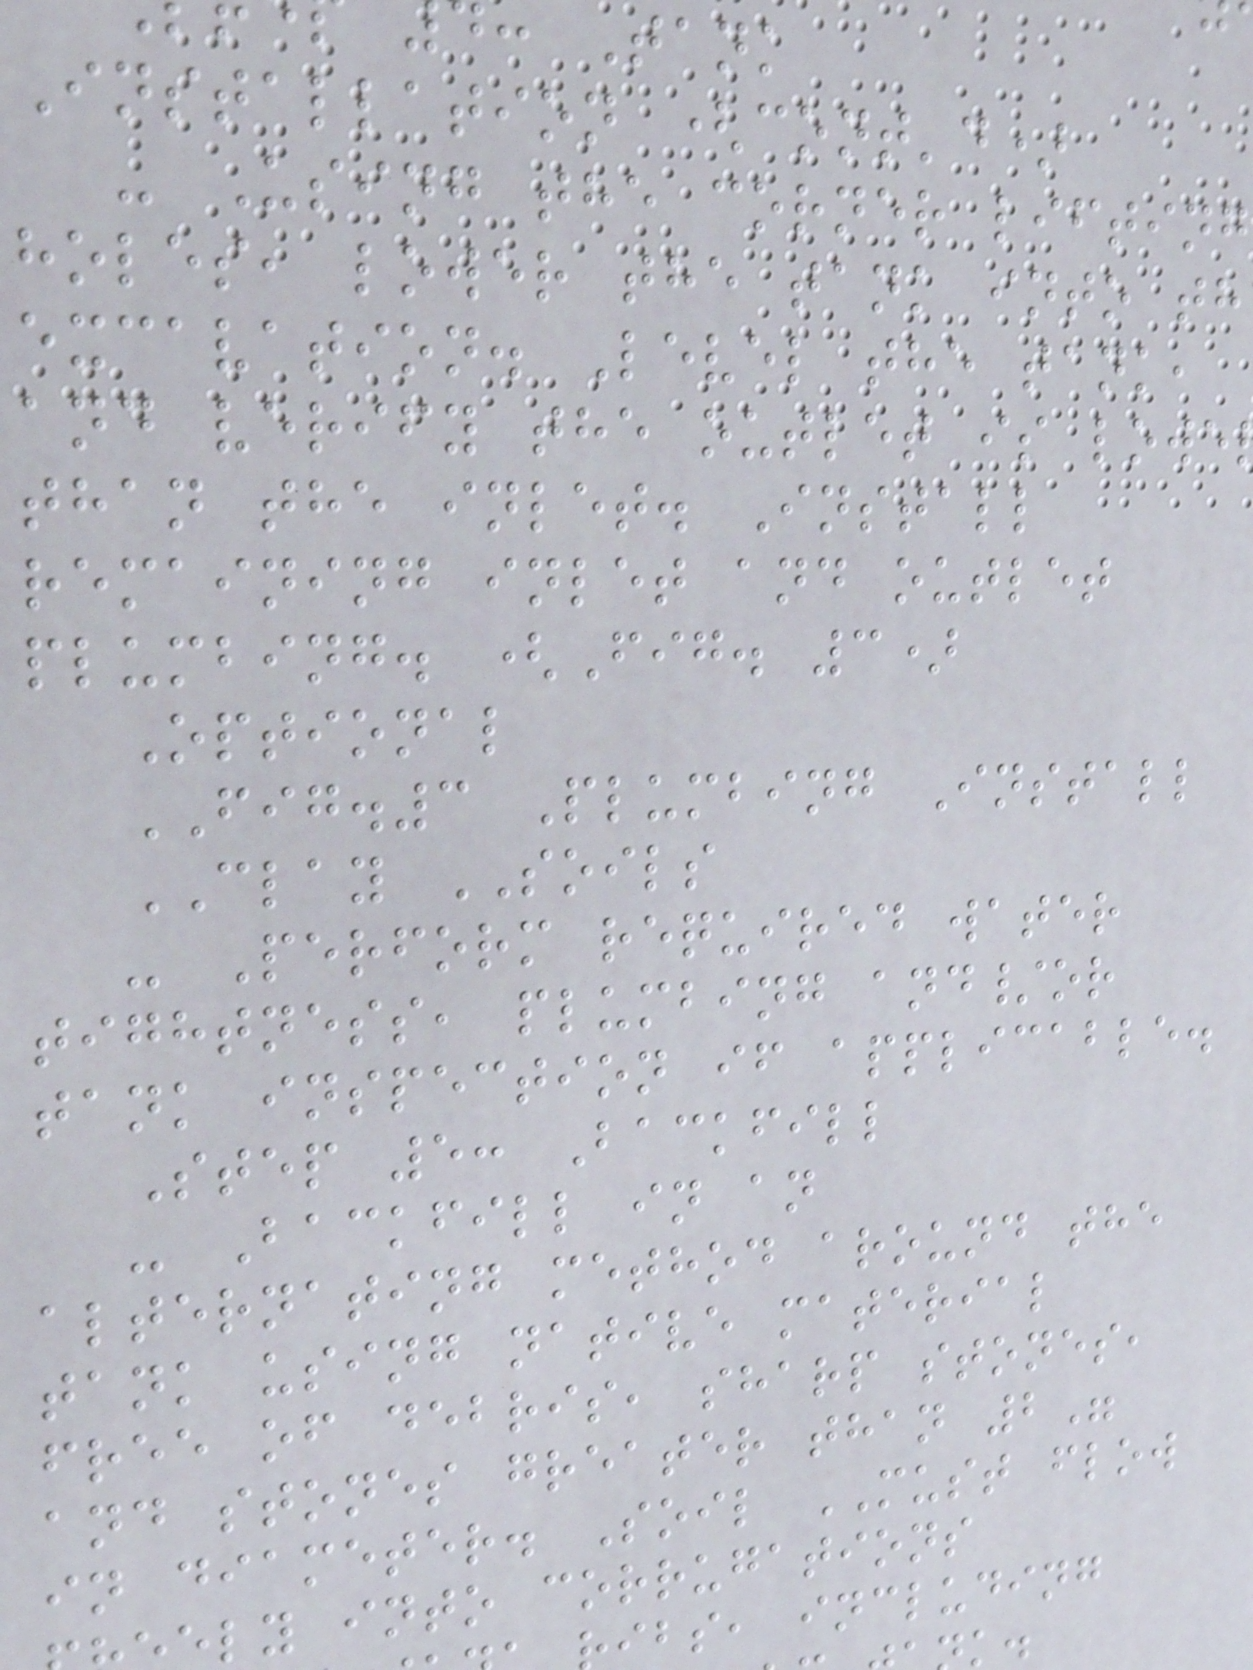: Tank
Installation (cont'd)
- Using the corner lifting
holes, lower the tank into th
excavation. Level the tank,
and verify the outlet is lowe
than the inlet. Install
remaining inlet and outlet
plumbing. (Fig. 3)
Optional
FIG.3 Plumbing Install
CLAY SOILS
- Perform required water
tightness, plumbing and/or
tank inspection if applicable.
Step 5: Backfill
- Backfill in an
alternating method around the
tank using native material
free of debris, sharp stones,
and stones greater than 2"
in diameter. Soil MUST flow
ly into corrugations
ibs, including
